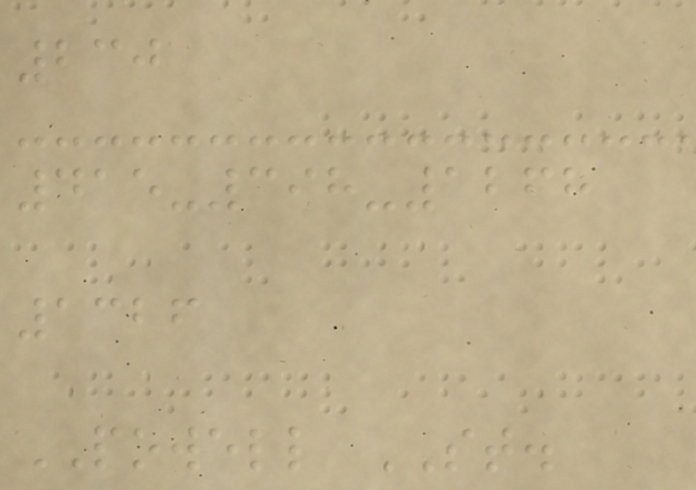230
415-398-1268
1326
POWELL ST.
